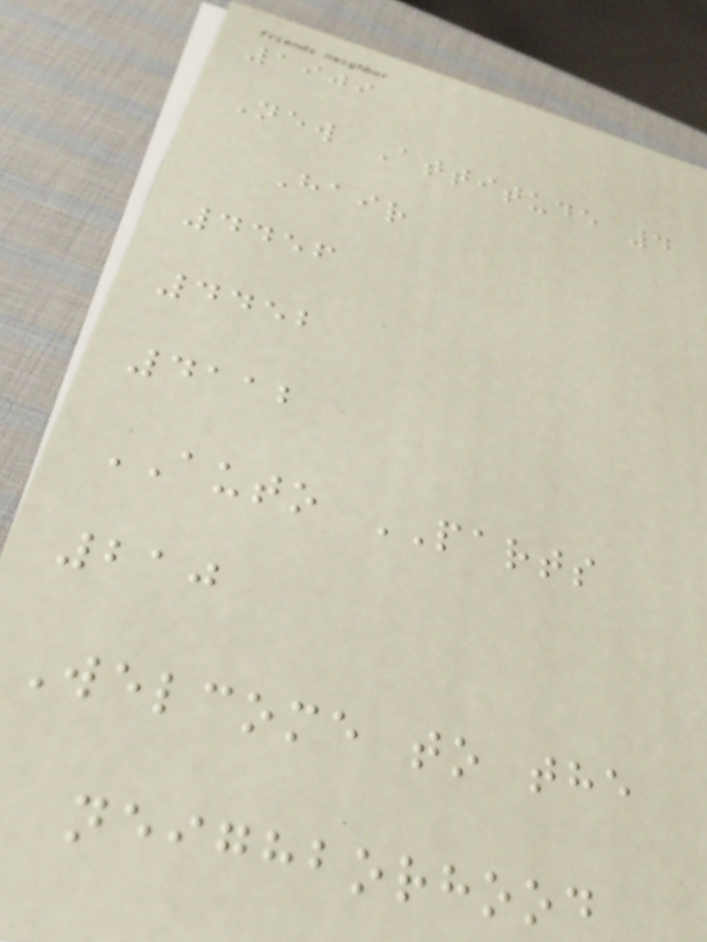1909
New Attitude 4
Hair
4456
4452
4112
AUTO PARTS
210
Welcome to the
neighborhood
